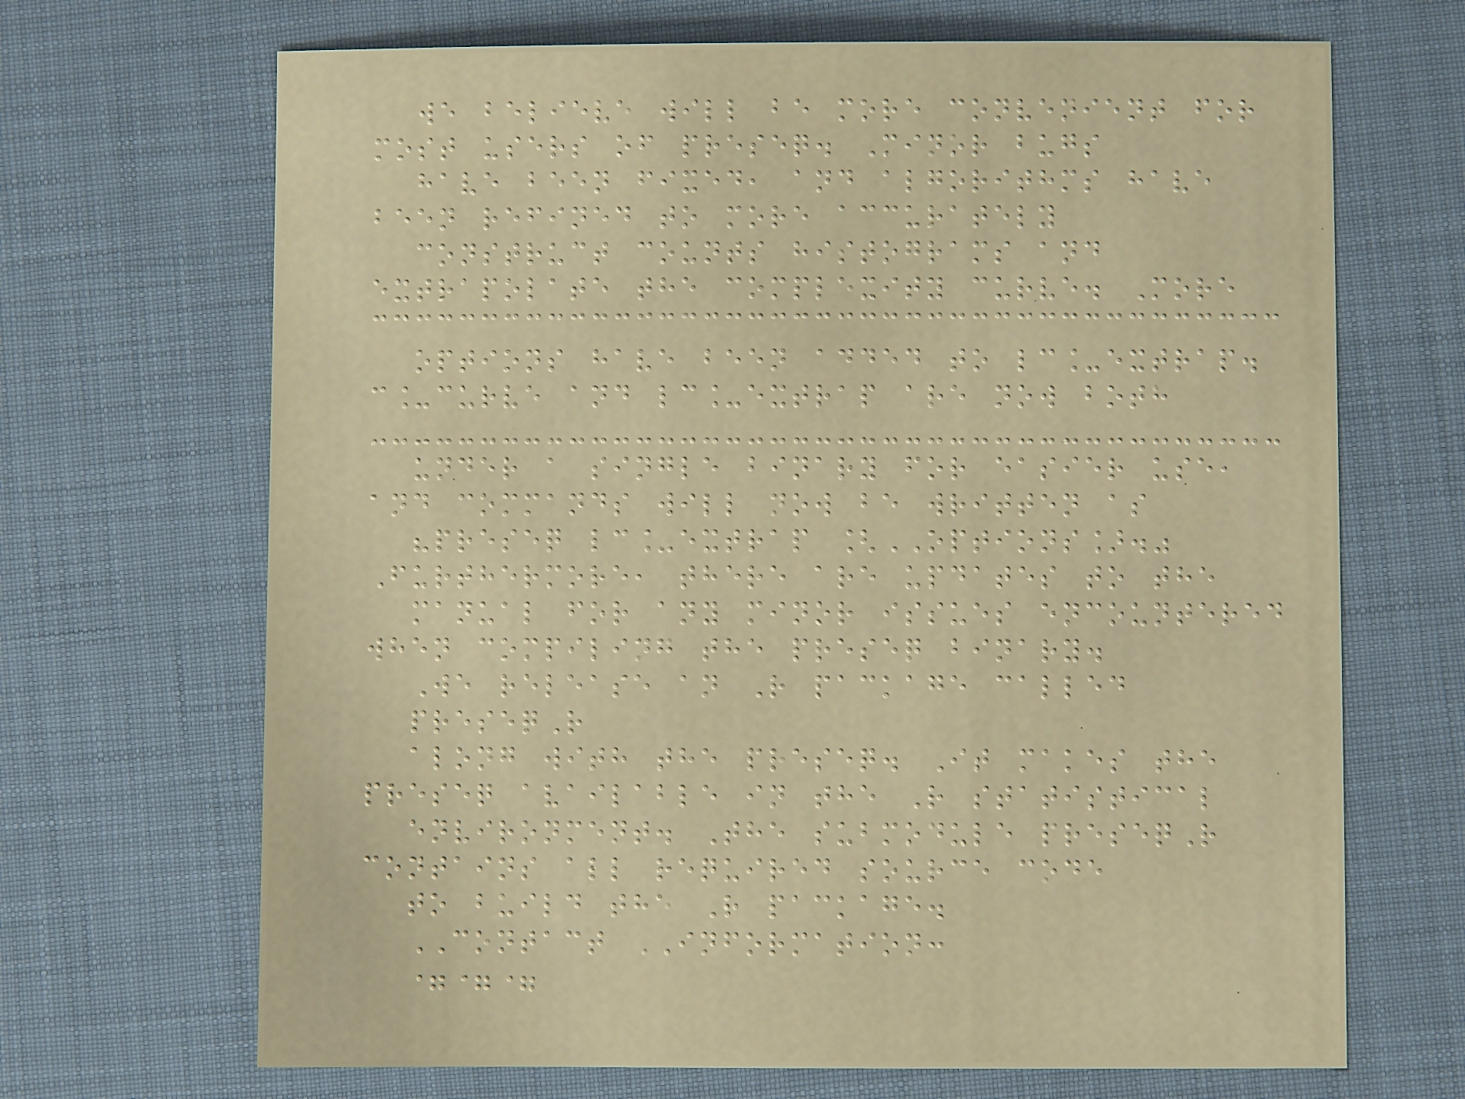we believe will be more convenient for
most users of preseq. Minor bugs
have been fixed, and algorithms have
been refined to more accurately
construct counts histograms and
extrapolate the complexity curve. More
options have been added to lc_extrap.
c_curve and lc_extrap are now both
under a single binary for easier use,
and commands will now be written as
"preseq lc_extrap [OPTIONS]."
Furthermore, there are updates to the
manual for any minor issues encountered
when compiling the preseq binary.
We release an R package called
preseqR
along with the preseq. It makes the
preseq available in the R statistical
environment. The submodule preseqR
contains all required source code
to build the R package.
CONTACT INFORMATION:
===
